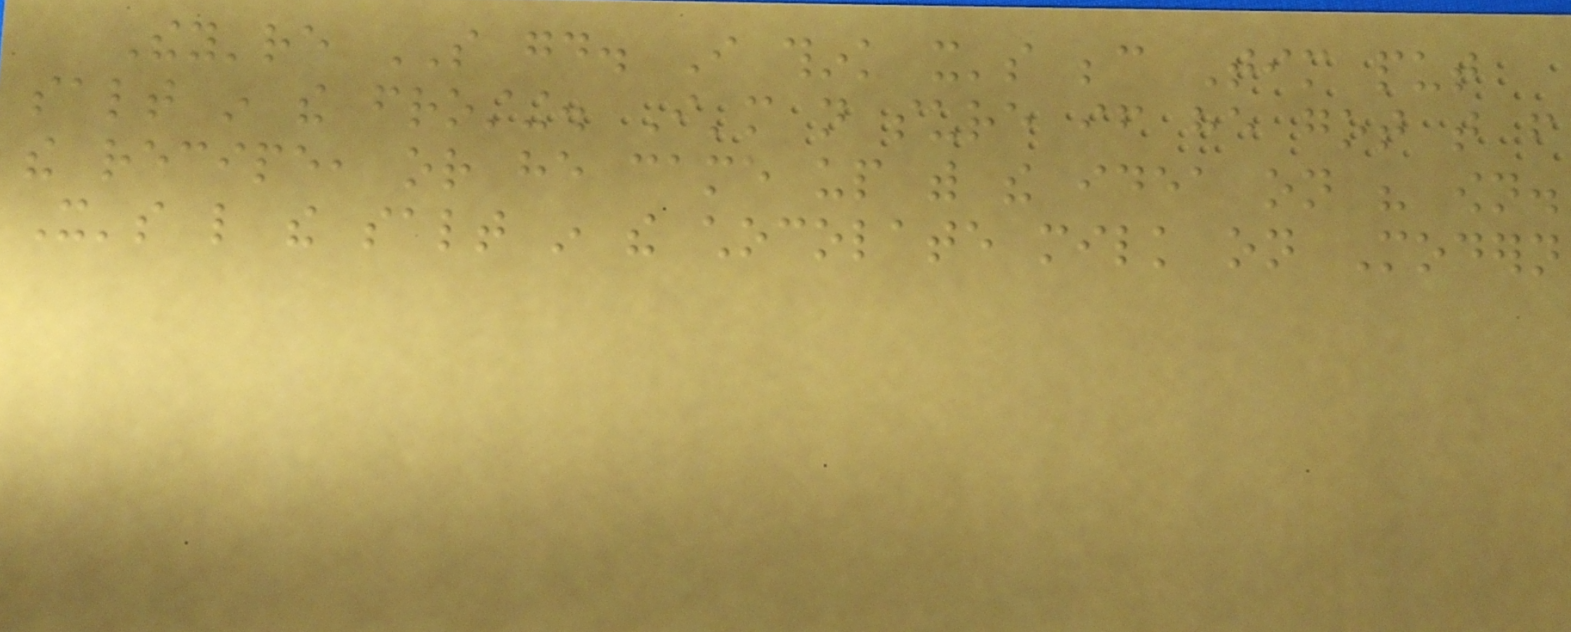They're SO good. I think it's because Tim put
salt in the frosting. I'm not sure if he got that from
the recipe, or he came up with the idea on his own.
It's like the salt in the chocolate milk on Modern
